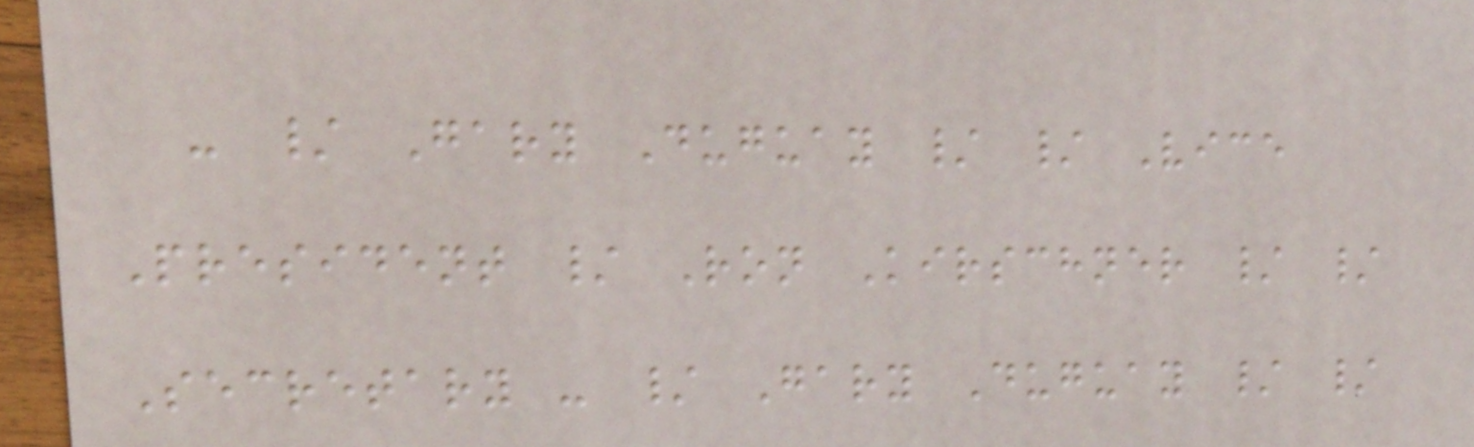- / Gary Duguay / / Vice
President / Ron Kirschner / /
Secretary - / Gary Duguay / /
